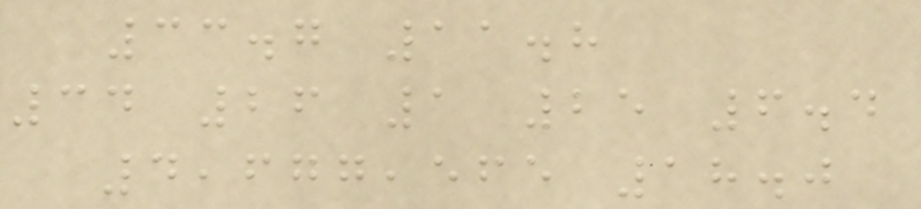33.7 11.8
34 26 1 25 6.4
4,677,565 18.0
